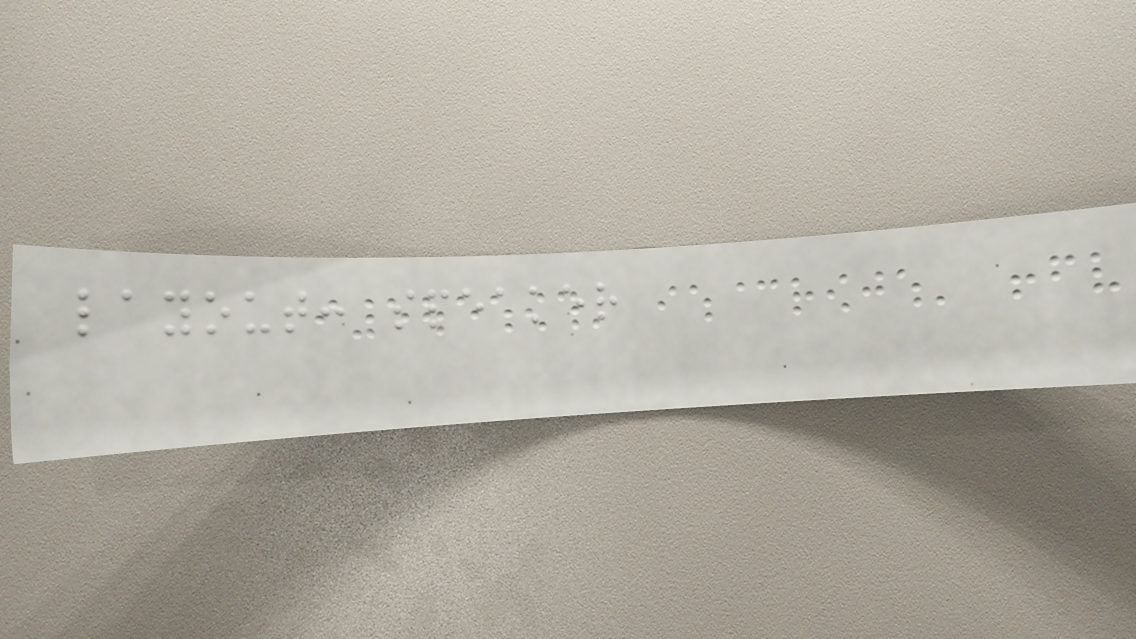layout: speaker
